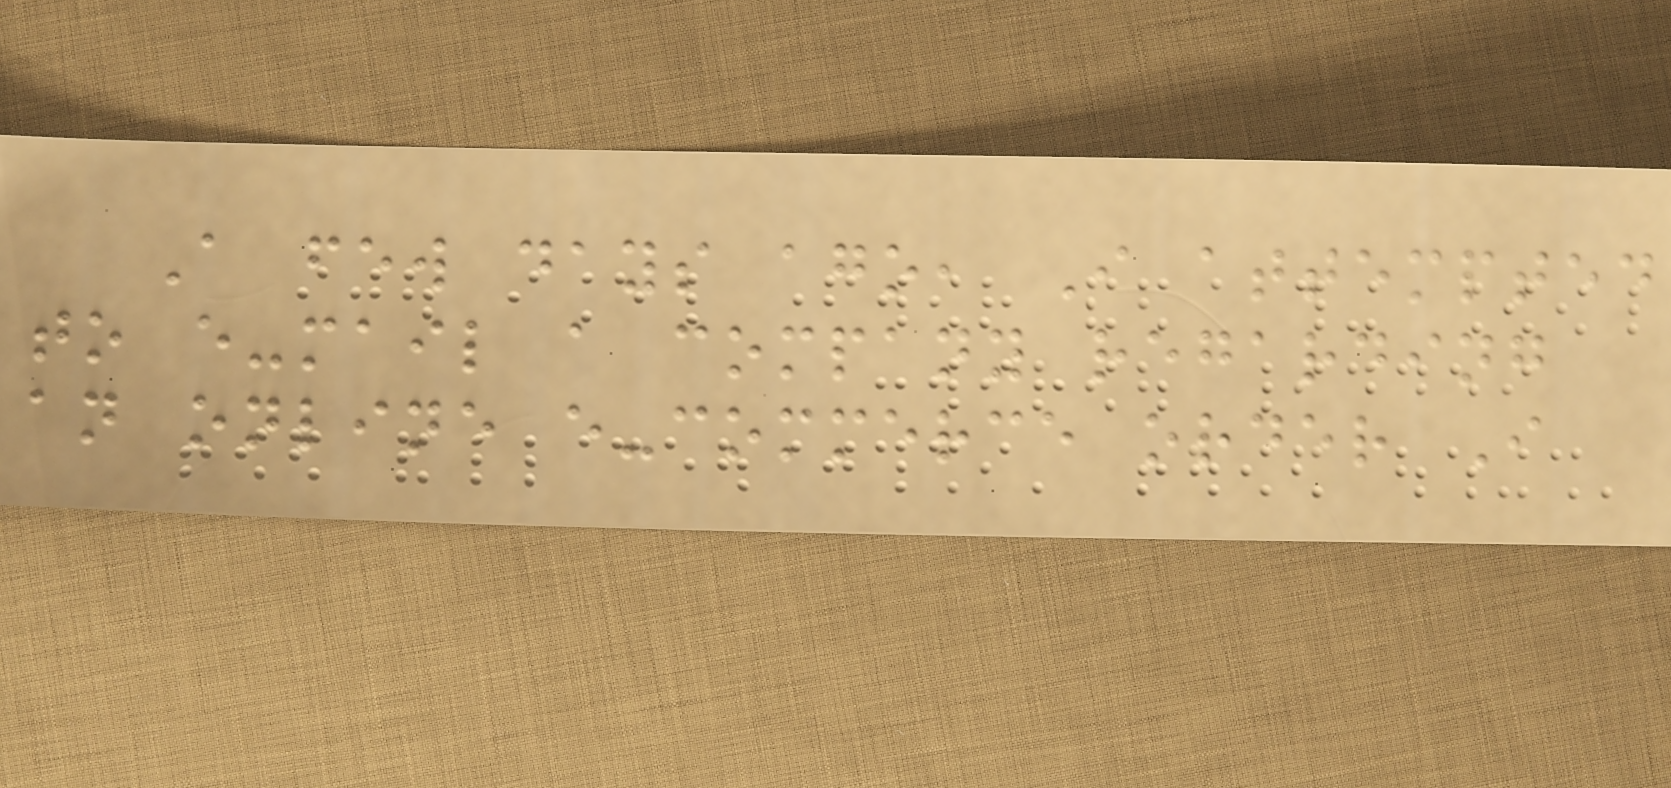A few days ago, I attempted
to e-mail a company regarding
an online e-commerce order I
